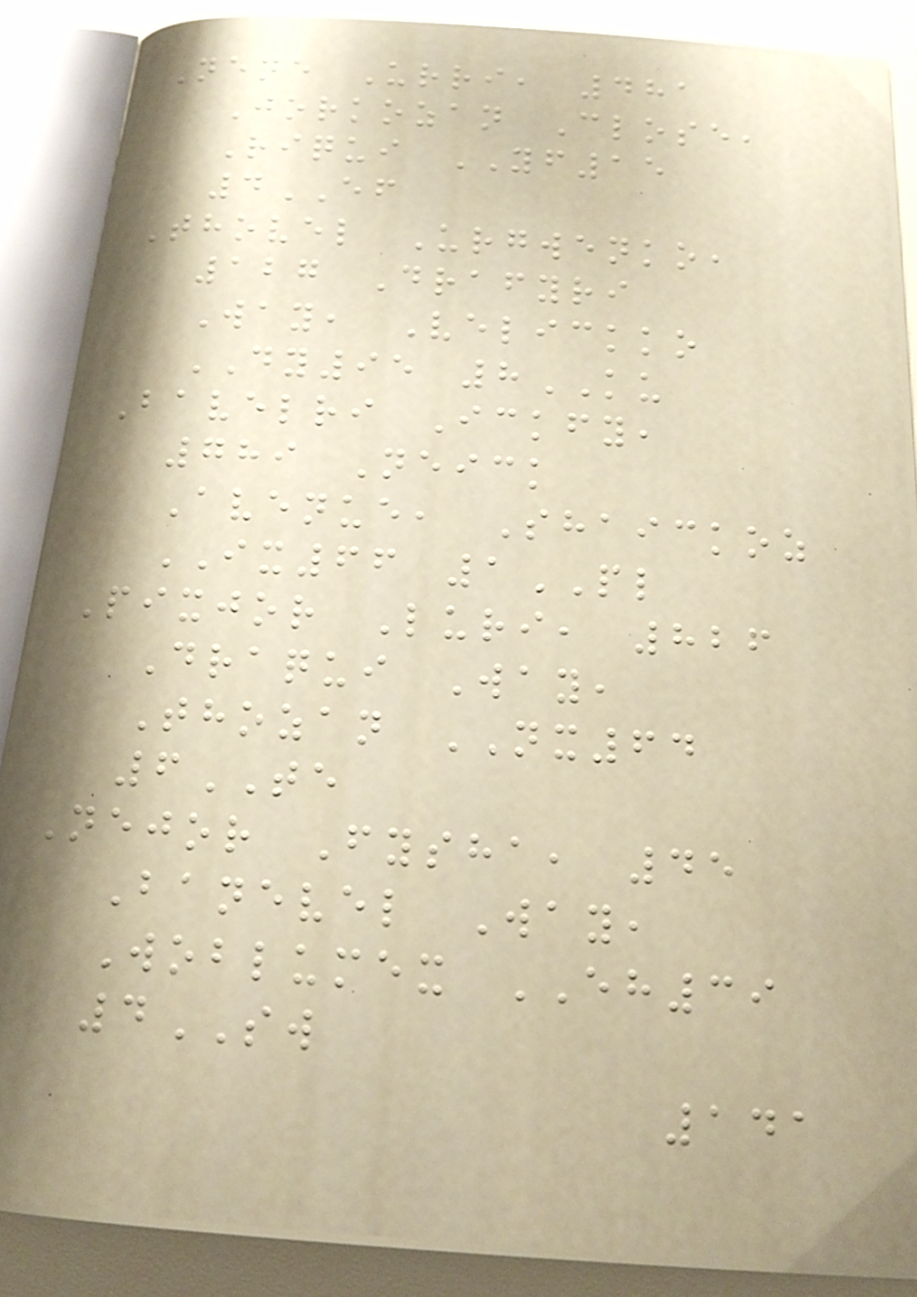Nene Urri, 481
Jorkozan Close,
Riqui YF15
4EF
Thovel Urgwenko,
127 Drafyri
Way, Velickko
DY95 8KU
Bavelri Ickfy,
789 Neick
Avenue, Shaickoz
IX66 1PL
Pixjor Luri, 826
Draqui Way,
Thozan NX64
6TE
Nejor Fysha, 45
Banevel Way,
Woblumex EH39
4SW
141
